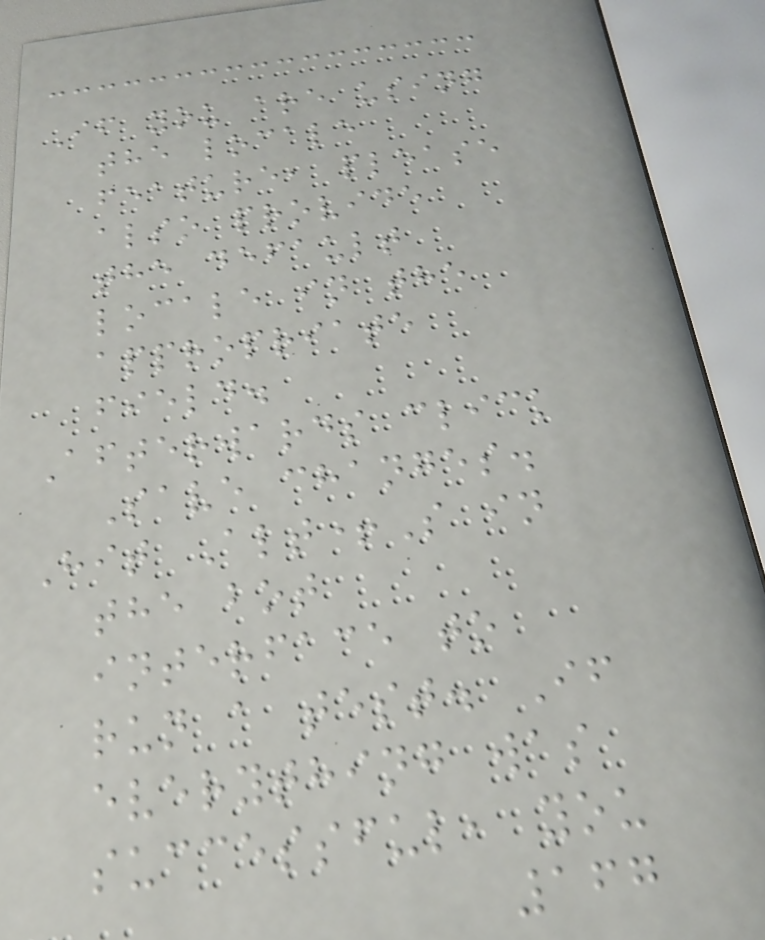If you are using
the locale
feature, please
also provide
the default
locale in the
appropriate
field.
Afterwards click
Save changes.
Hit Alt+S in
the bot
interface to
run a test. If
everything was
successful, you
167
